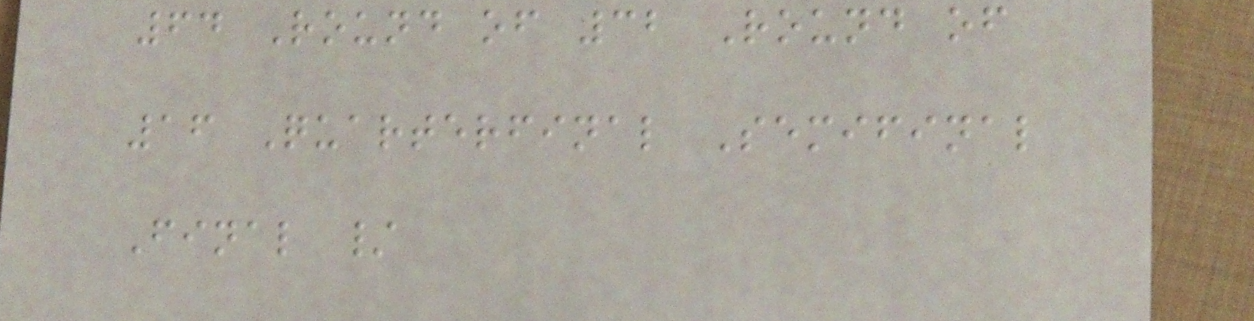64 Round of 32 Round of
16 Quarterfinal Semifinal
Final /
